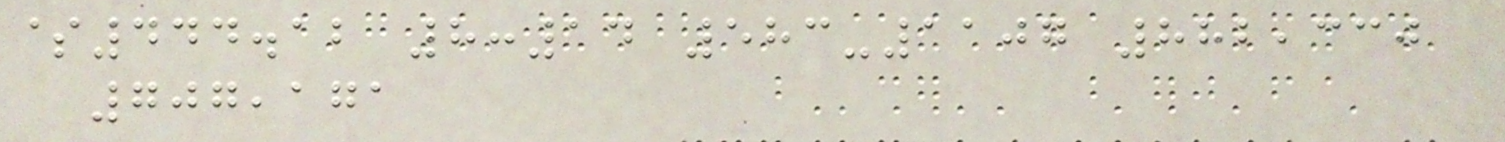$444.12 8:14 583-1107 882,330
707,171
